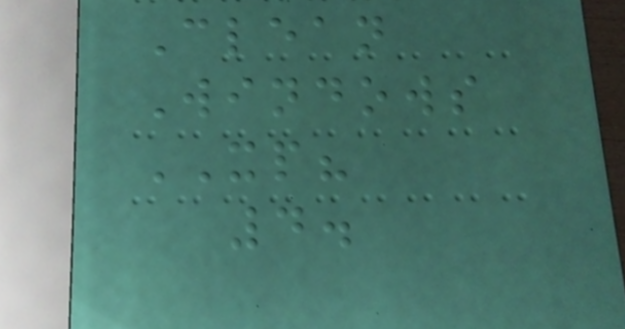Clean
Windows
XP?
4.
